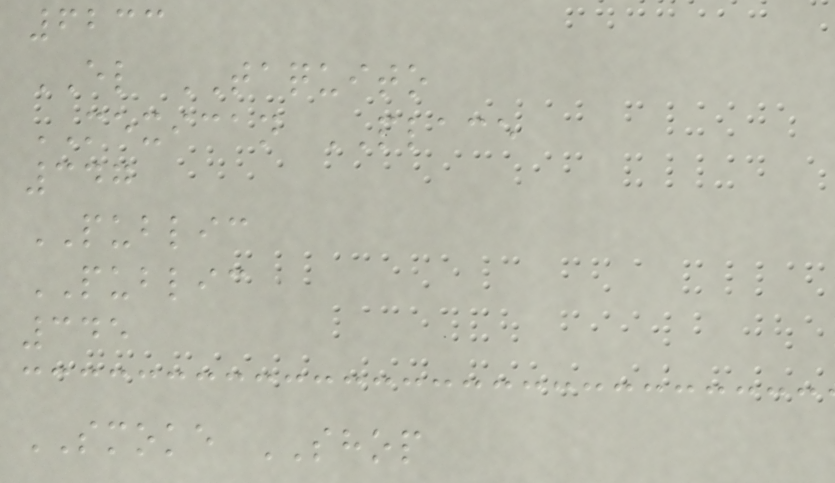6233
EL TAQUITO
MEXICAN PLACE
347
PUBLIC
PUBLIC
345
SMOKE SHOP
